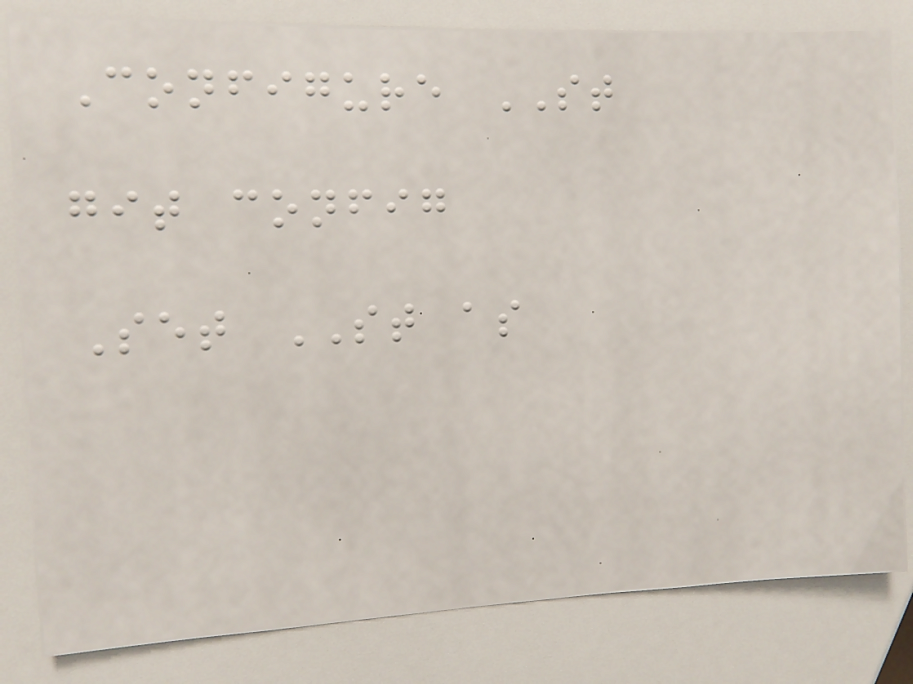Configure ST
git config
Set ST as
